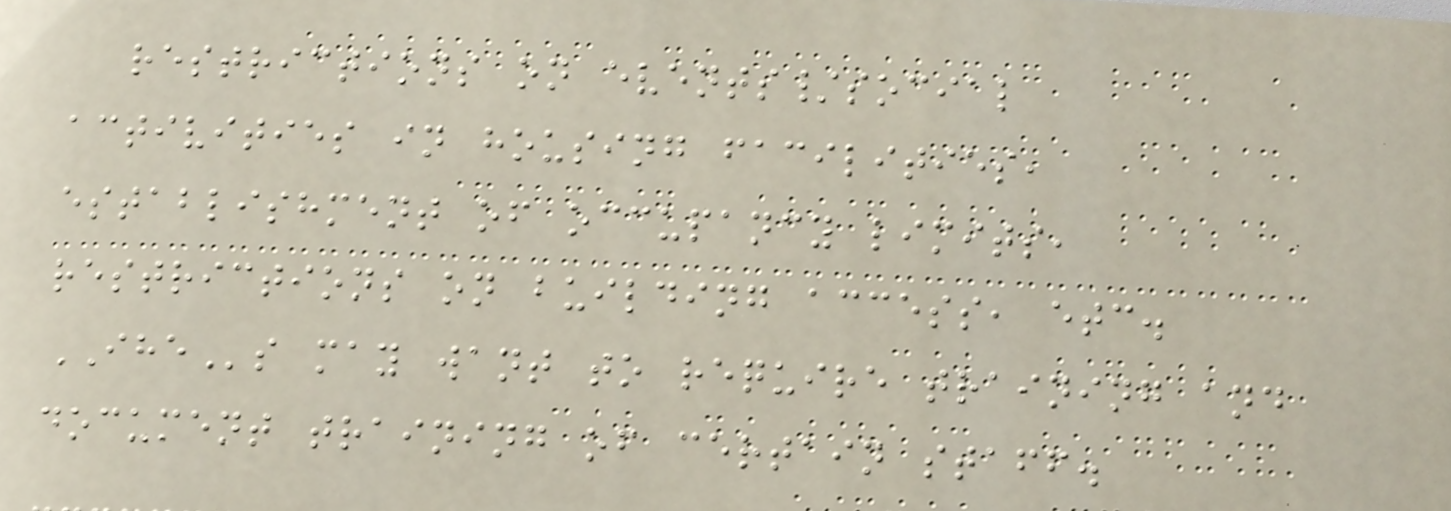restrictions on events/social
activities in housing facilities,
establishment of occupancy limits,
restrictions on building access, etc.
IHEs may want to require training and
document training of certain staff.
